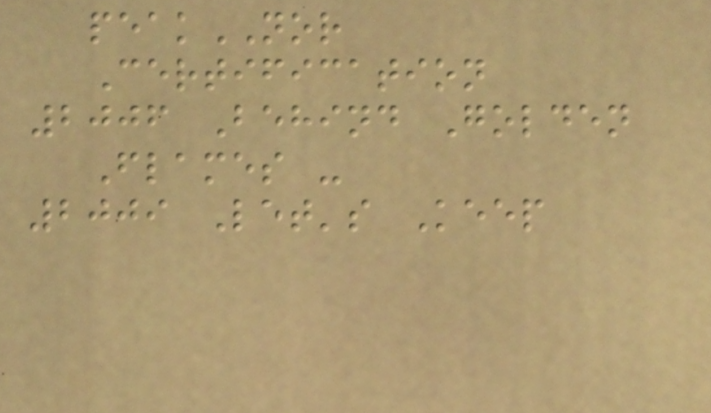peakNOR
Certification
2006 Behind Golden
Flames -
2009 Let's Keep
